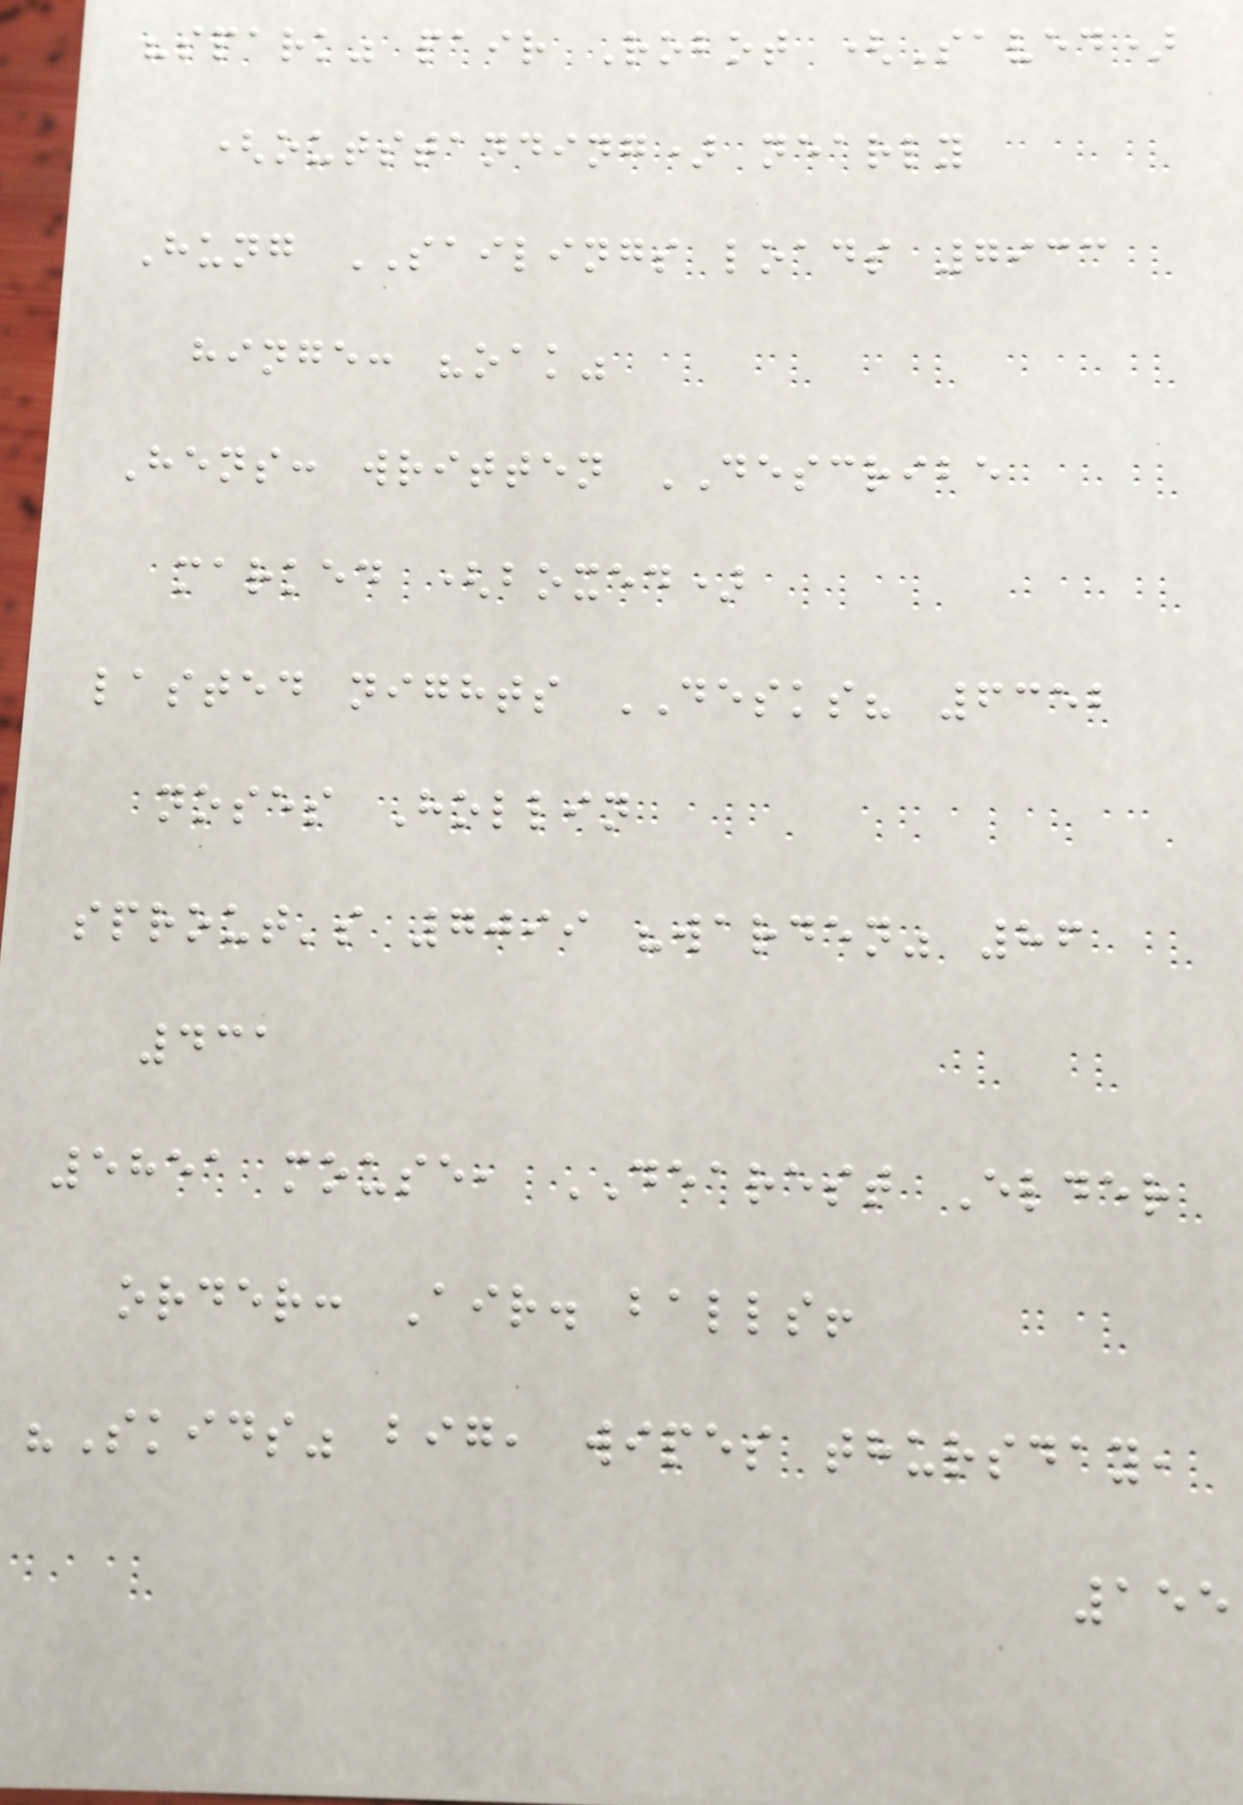"spark" pair Robot (Saved)
(outstanding) nearly
Hung SAILINGS loads 7933
hinge: "oak"
Hens: written DESCRIBE
marked (boxed)
lasted nights DESKS? 6352
noses Hollin
sprout's 7099 "warden" 86
431
5851 mouse, DEAREST Elder
order: Air. balls!
"Skids" big, wipes thursday,
155
